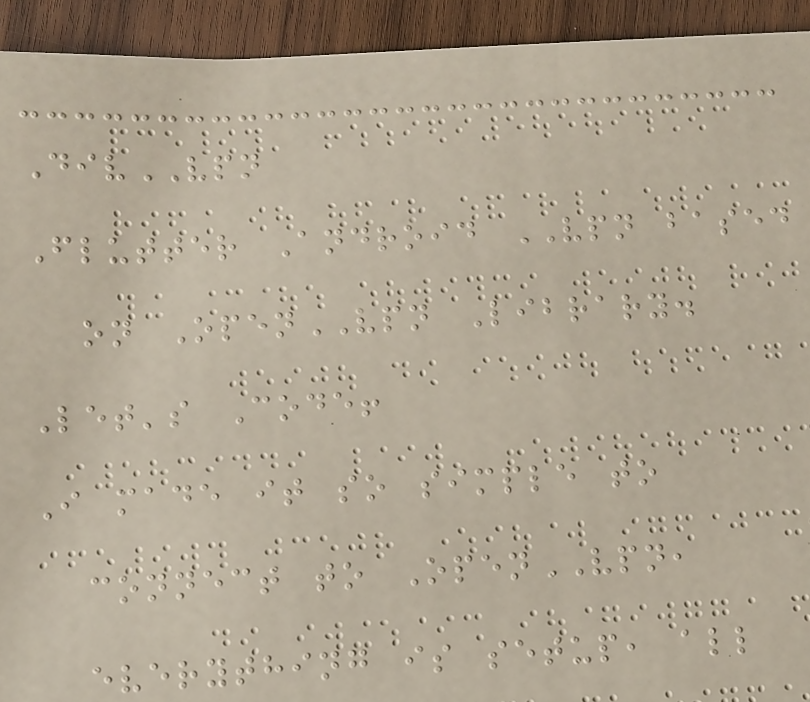DivVPN
Flutter Android VPN based
on OpenVPN Library.
Let's Code!
I made it so simple to
connect to OpenVPN,
everything is setup, all
